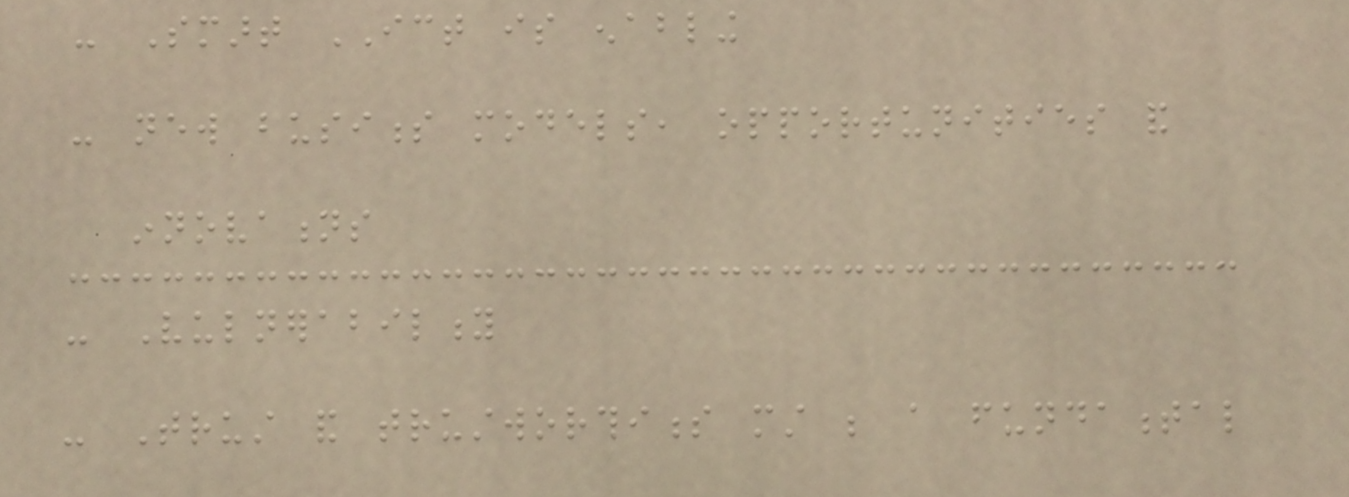- Smart ICT is enabling
- new business models, opportunities and
innovations
- Vulnerability
- Trust and trustworthiness must be a fundamental
